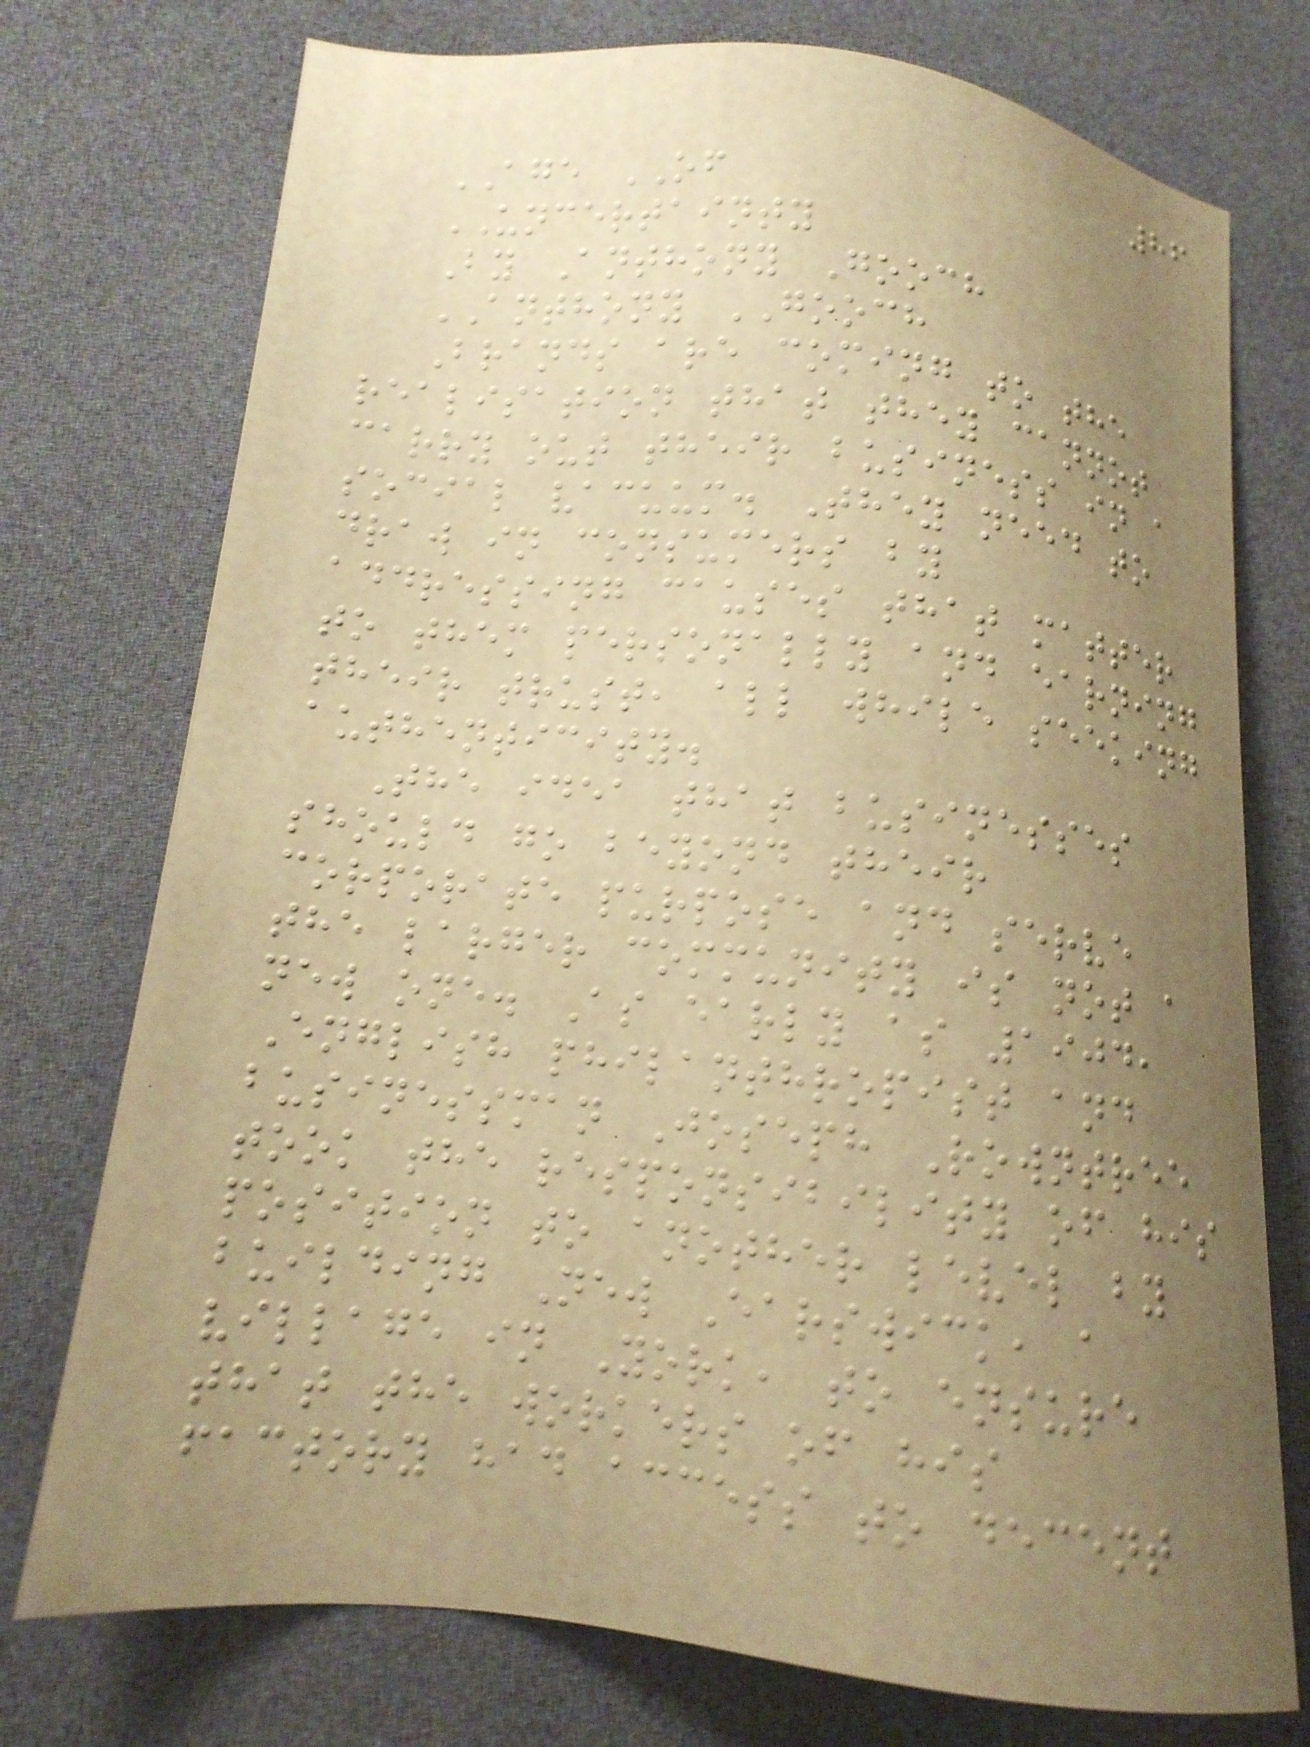86
AGE OF
UNCERTAINTY
By Anthony Gooch
ANTHONY GOOCH
Brands are coming to the
realisation that they cannot
carry out their business in a
social vacuum. They need to
draw in consumers by
addressing causes that matter
to them personally and earning
their trust, all while seeking
authenticity.
The idea that businesses
should go beyond their
corporate purpose and serve
the larger community is not a
new one. As early as 1904,
English philanthropist and
businessman Joseph Rowntree
took the responsibility of his
position to another level by
building New Earswick, a
village in York, to ensure
that the workers of his
factory had access to decent
